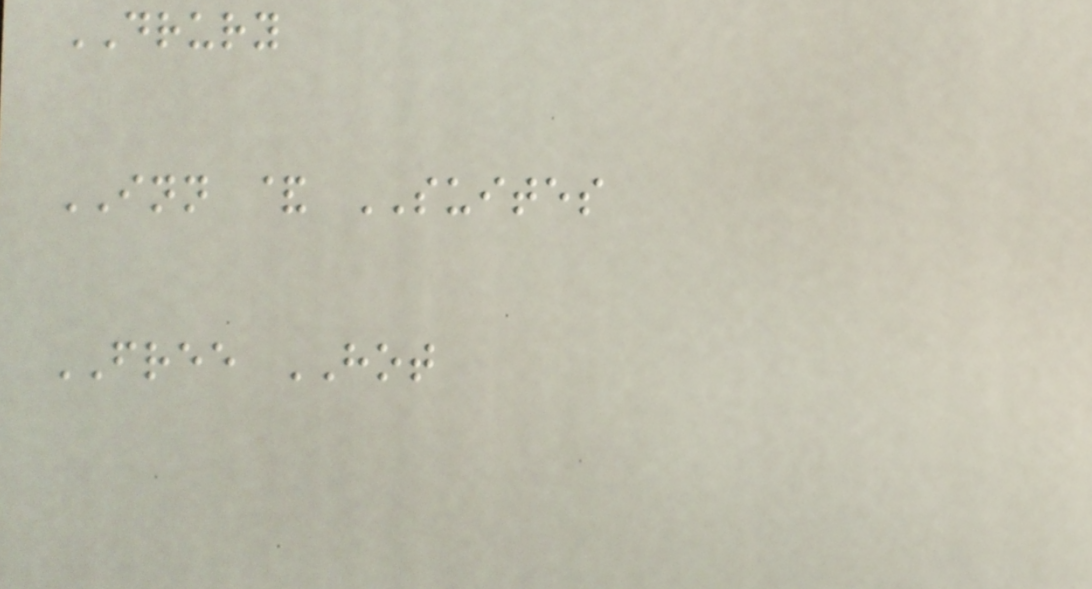DRURY
INN & SUITES
FREE HOT
